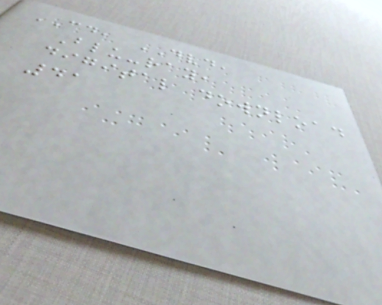CD, DVD,
Blu-ray,
digital download
41
